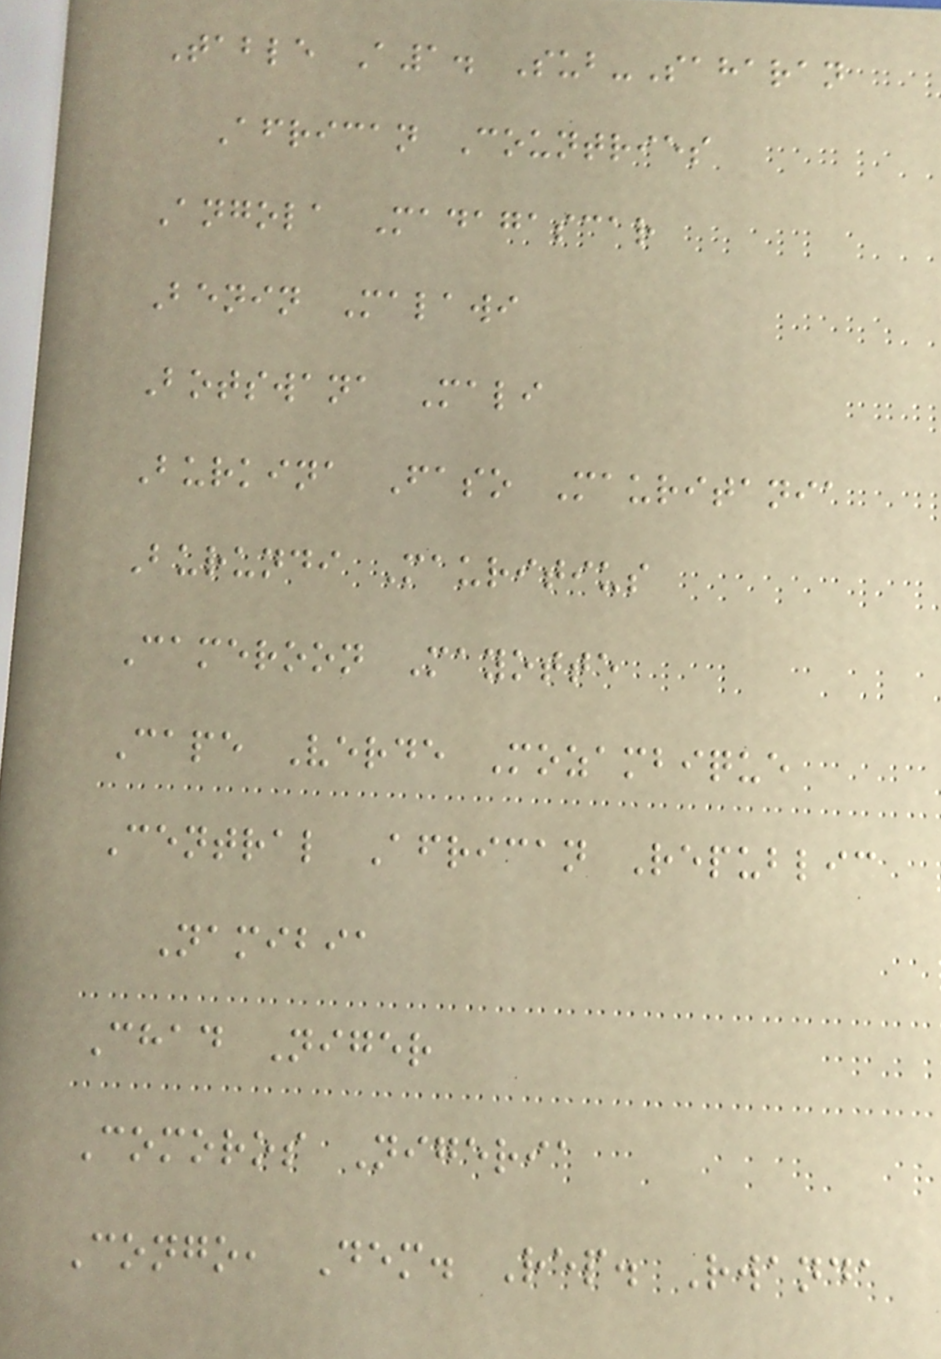Table A1. Sub-Saharan
African Countries
Angola Madagascar
Benin Malawi
Botswana Mali
Burkina Faso Mauritania
Burundi Mauritius
Cameroon Mayotte
Cape Verde Mozambique
Central African Republic
Namibia
Chad Niger
Comoros Nigeria
Congo, Dem. Rep. Rwanda
